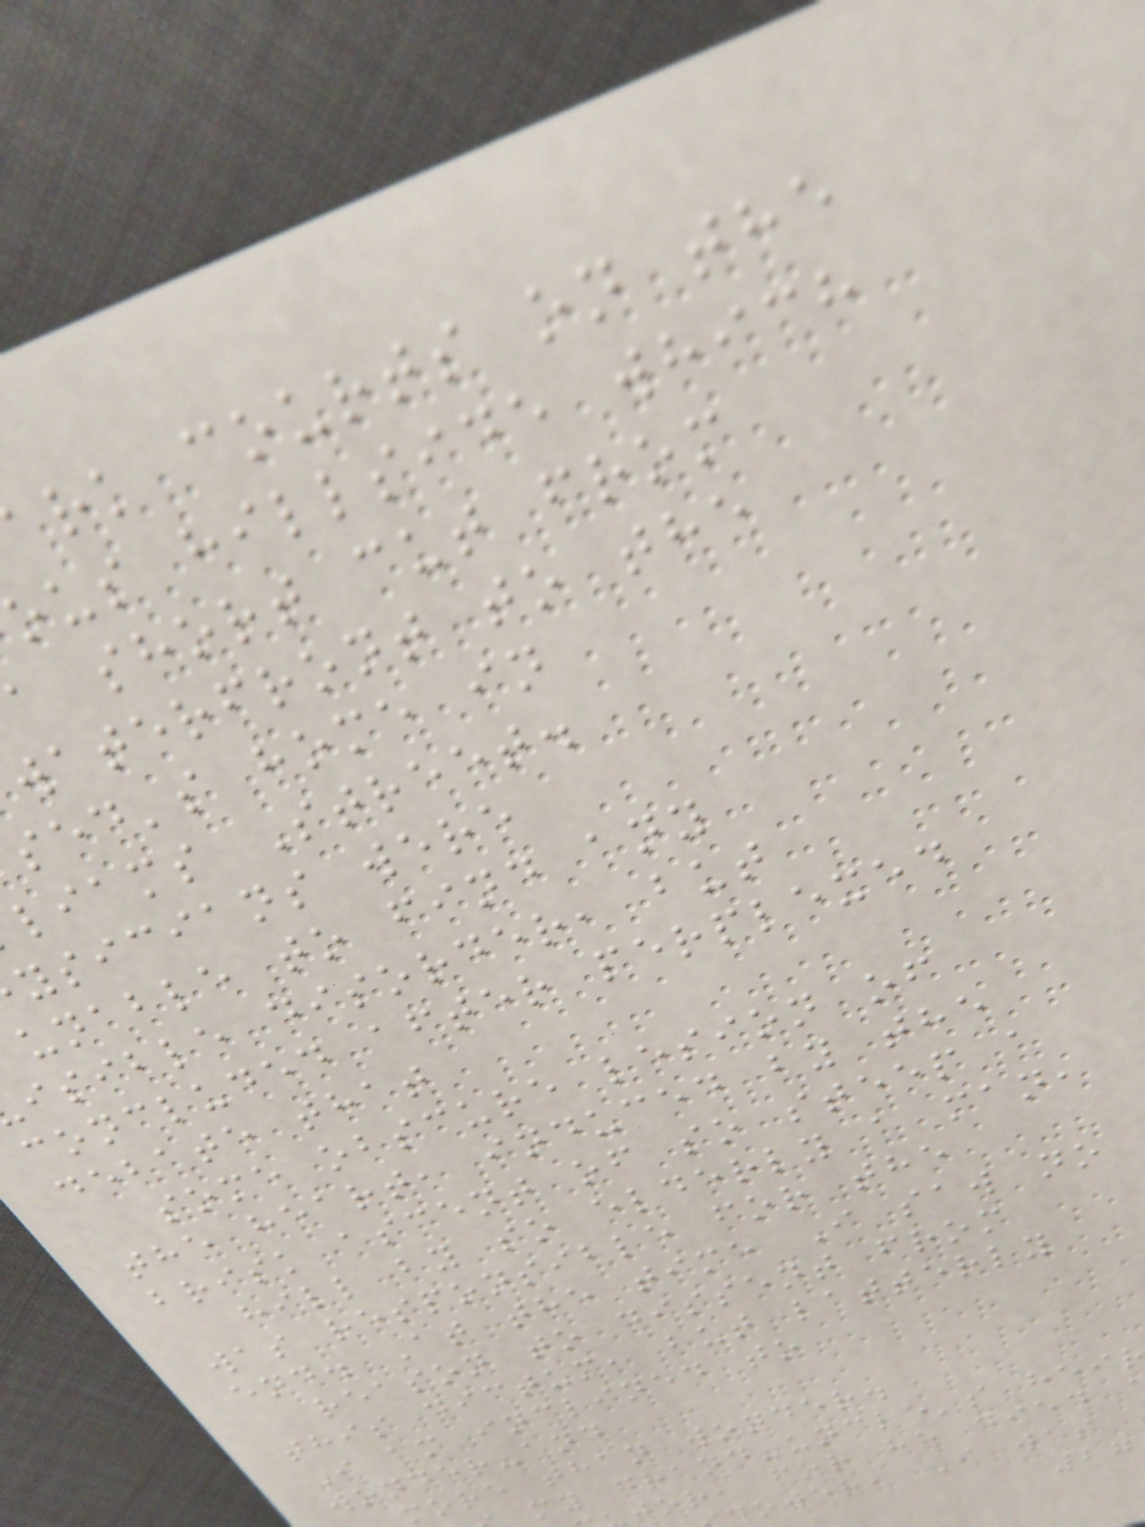rk courts on the
ous hillside which
a short cut from
waterfront to the
sed's home in
liams Street.
ysicians were
unable to find any
isible disorder, but
concluded after perplexed
debate that
some obscure lesion of
the heart, induced by the
brisk ascent of so steep a
hill by so elderly a man,
was responsible for the
end. At the time I saw no
reason to dissent from
this dictum, but latterly
I am inclined to
wonder-and
more than wonder.
my grand-uncle's hei
tor, for he died
dower, I was
